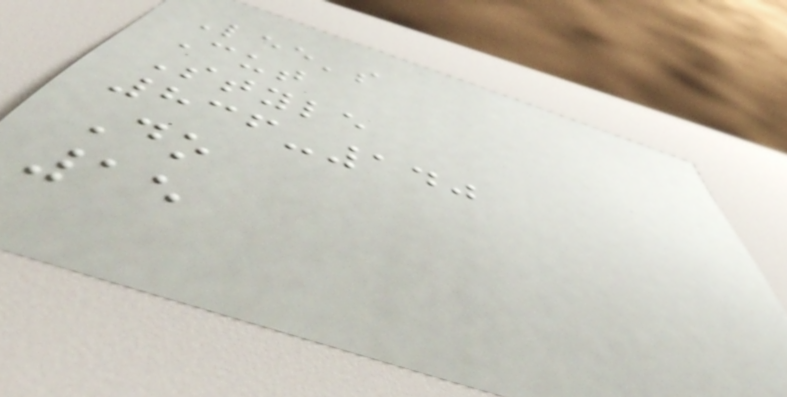Lee's
Cut
Style
836-140
Do
15
